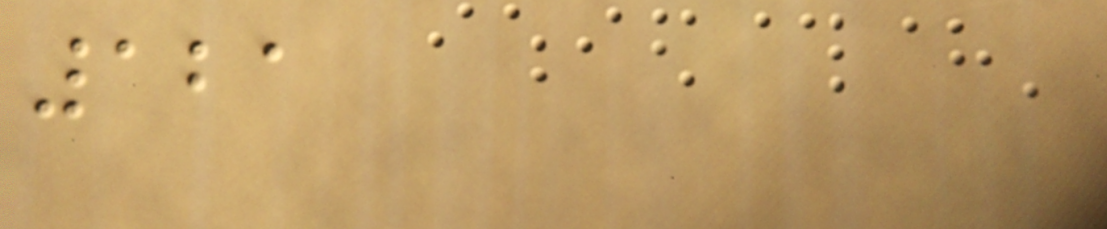121
